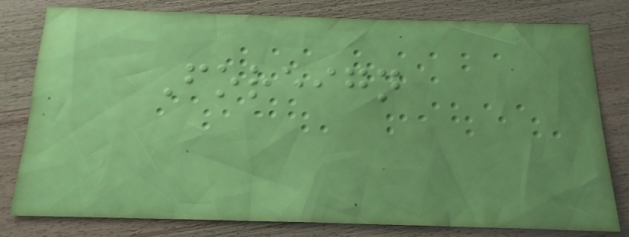Foreign
